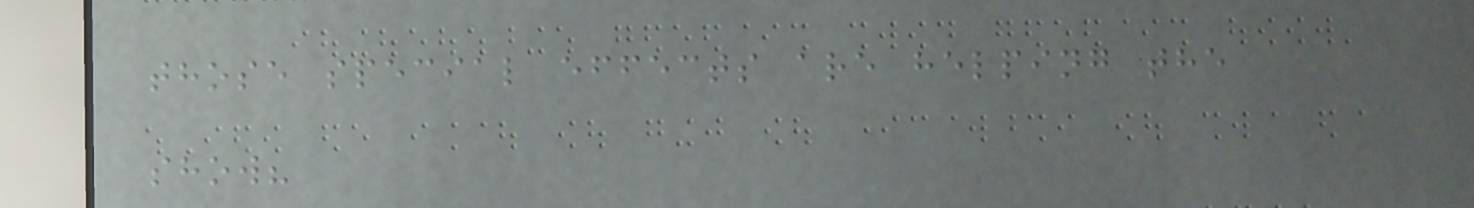those special effects are helping the
show?
